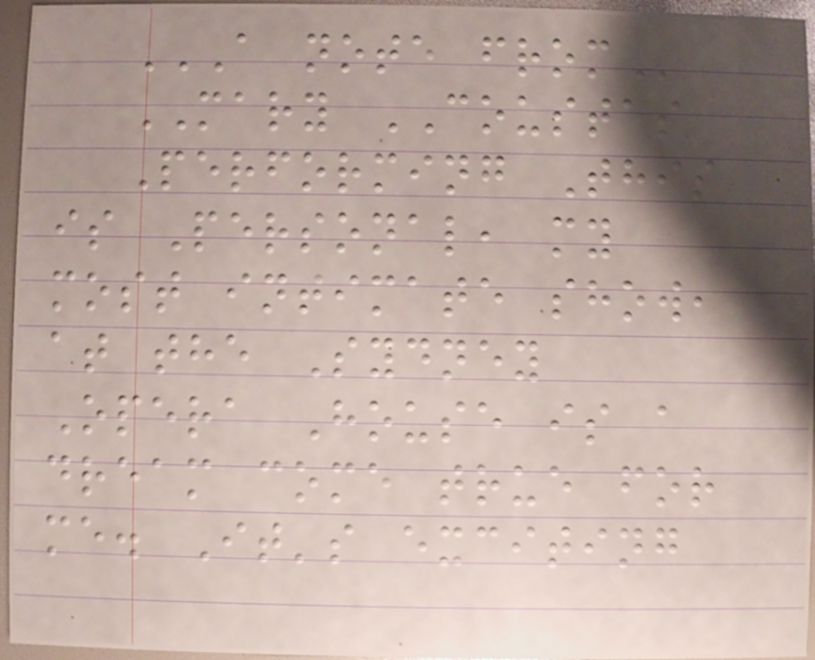A NOTE FROM
MARY COUSTAS
Performing This
is Personal, my
most intimate show,
at the Sydney
Opera House is a
dream come true for
me. It's exciting
